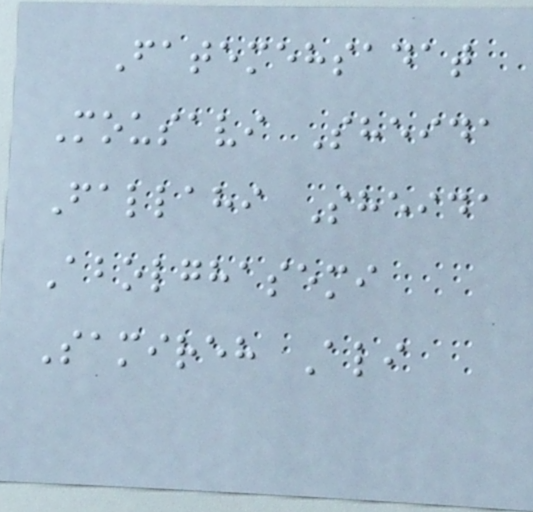Fatemehsadat
Mousavi Sheida
Fallahi Sheida
Abolghasemi
Samireh Ali
